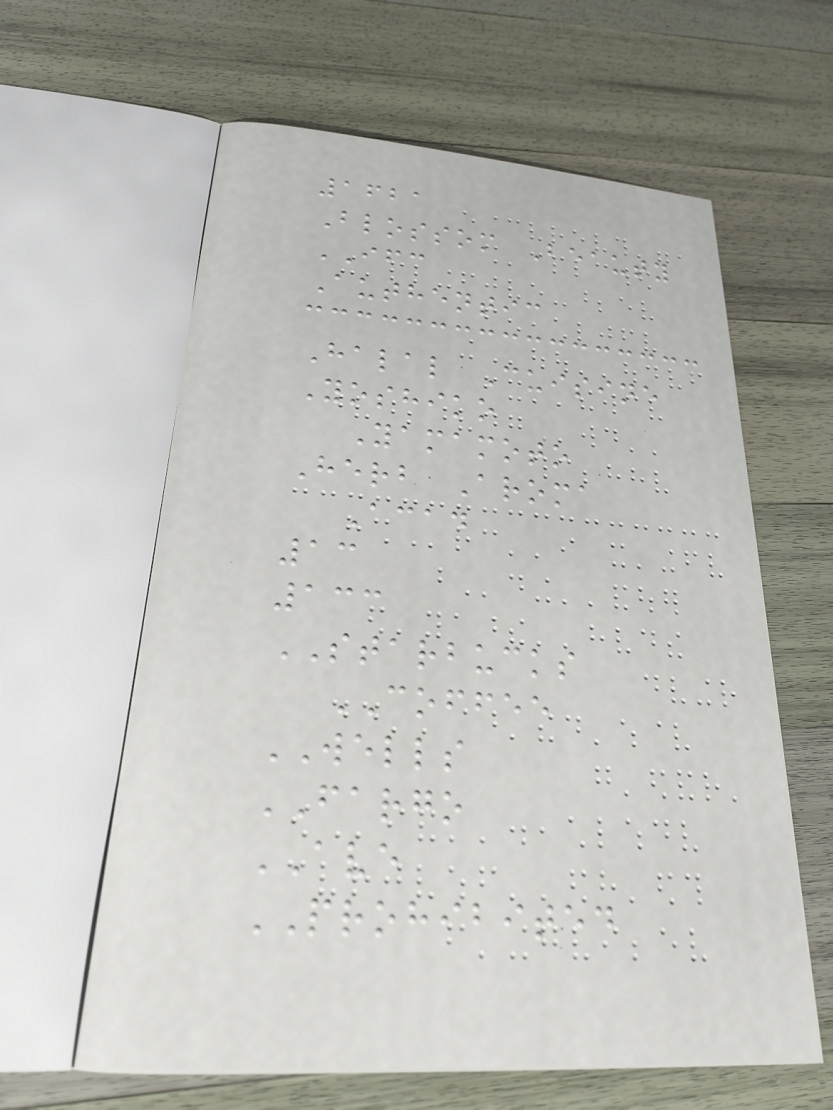1621
Blossom Beauty
IFC
Authentic
Halal Cuisine
Yoshiko
Yamamoto
Herb Aroma
Acad
13
133
STARBUCKS
COFFEE
WELLS
FARGO
AVE
PROHIBITED
